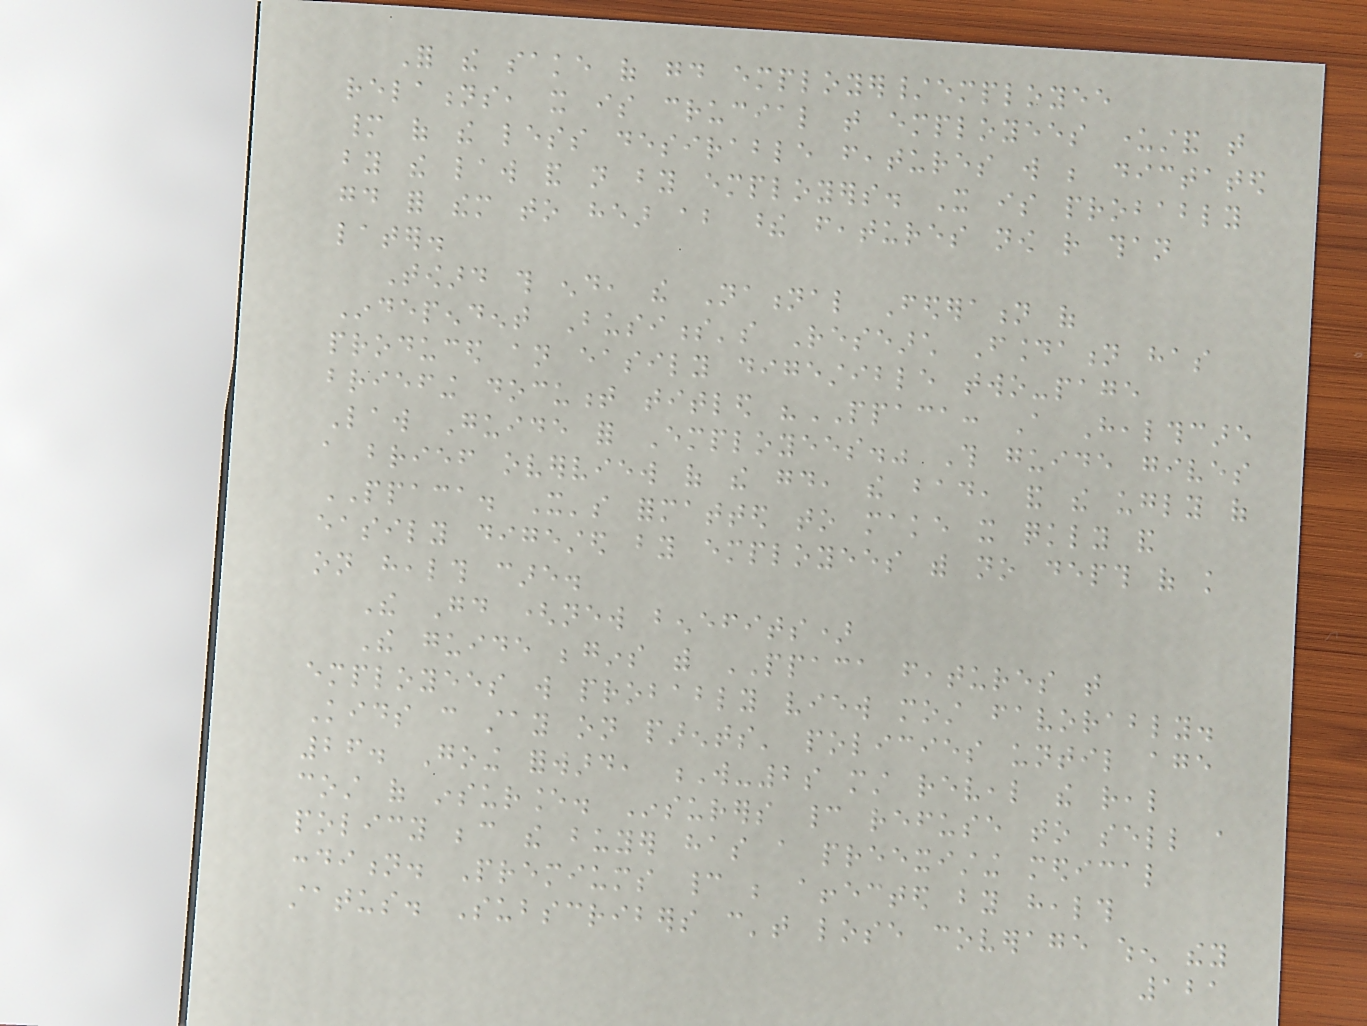For the sake of good employer/employee
relations, it is crucial that employees understand that
many of the less desirable features will be dictated
by the law and not by employers. It is probably
good for them to hear about these features now rather than
later.
Toward this end, the National Federation of
Independent Business's Research Foundation has
produced an easily digestible two-page
briefing document titled "PPACA: A Healthcare
Law Guide for Employees." This guide gives
a brief overview of the good, the bad, and the ugly of
PPACA. It's formatted to make it quickly and
easily digested by employees with no depth of knowledge
on health care.
The Good (new benefits)
The guide begins with PPACA features that
employees will probably view most favorably.
Kids can stay on parents' policies until age
26. Going forward, W-2s must reveal the real
cost of insurance. Insurers cannot refuse to sell a
policy because the buyer has a preexisting medical
condition. Premiums cannot be affected by health
status. Subscribers can't lose coverage when they
121
